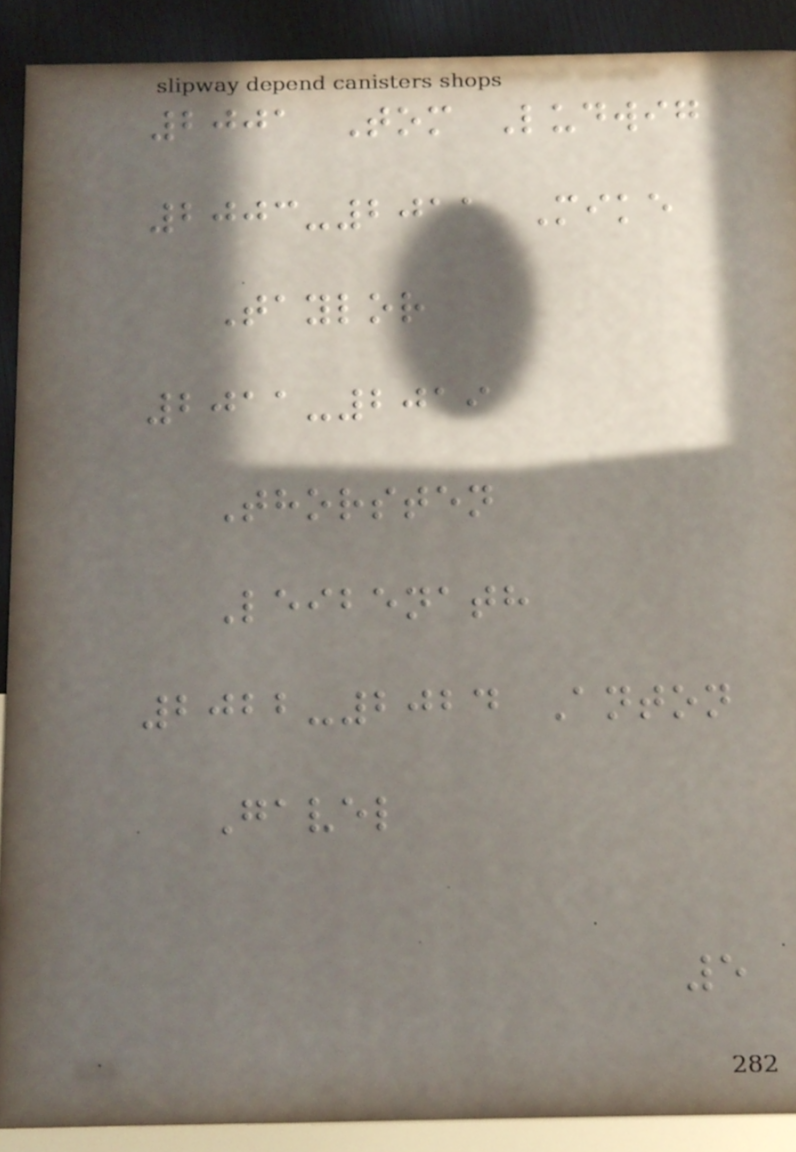2001 Tom Ludwig
2003-2011 Mike
Taylor
2011-2019
Thorsten
Leibenath
2022-2024 Anton
Gavel
5
